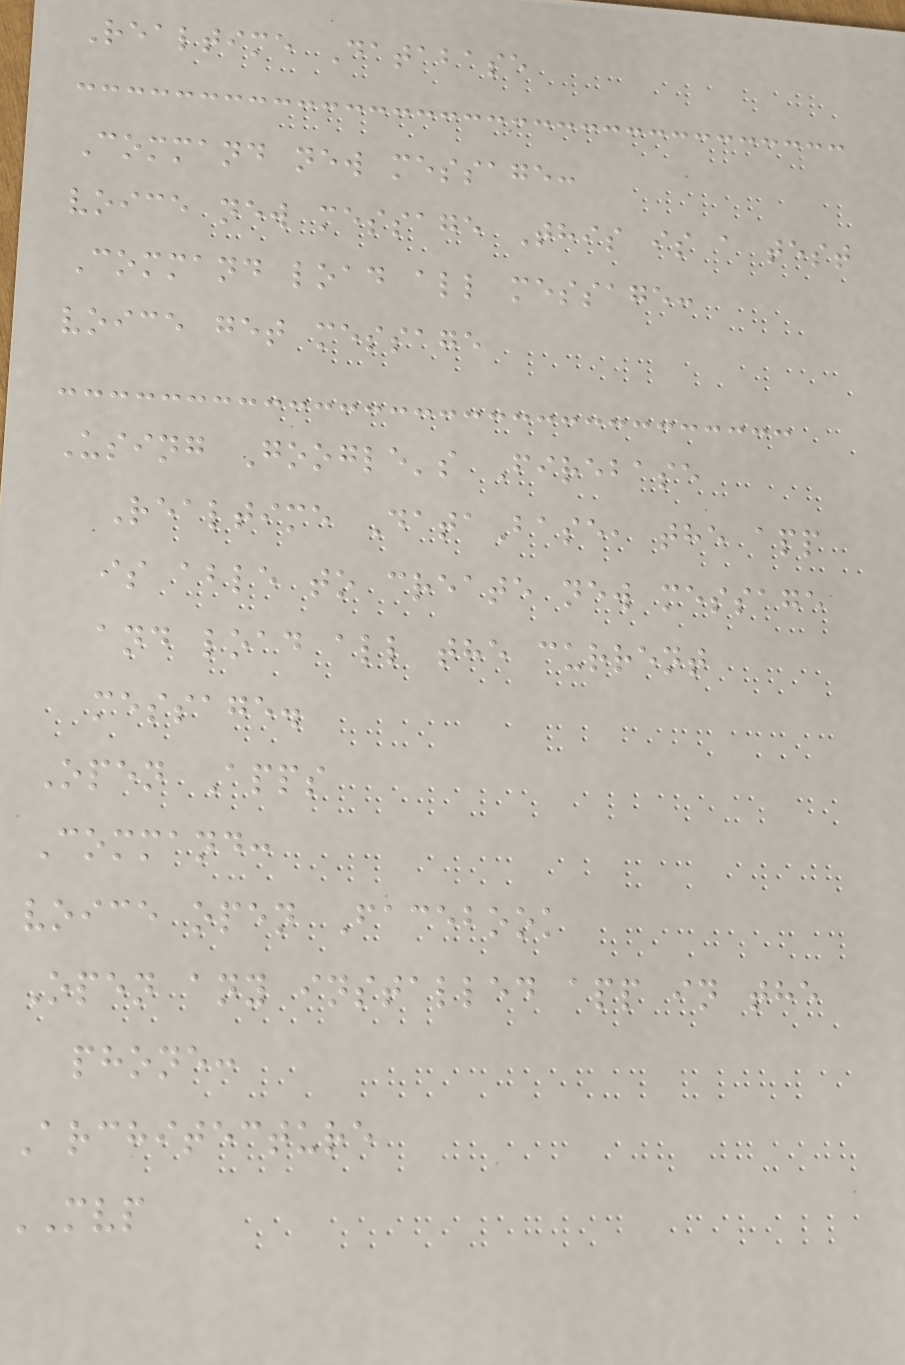Realtime Database
Command new message:
voice new message This is a test
Command load all message:
voice get message
Using Google's Firebase
Realtime DataBase, the app
is able to create new message
and load all the current
message.
Open Apps
Command:
voice open Facebook
Open any installed app in the
phone:
Architecture
MVP
